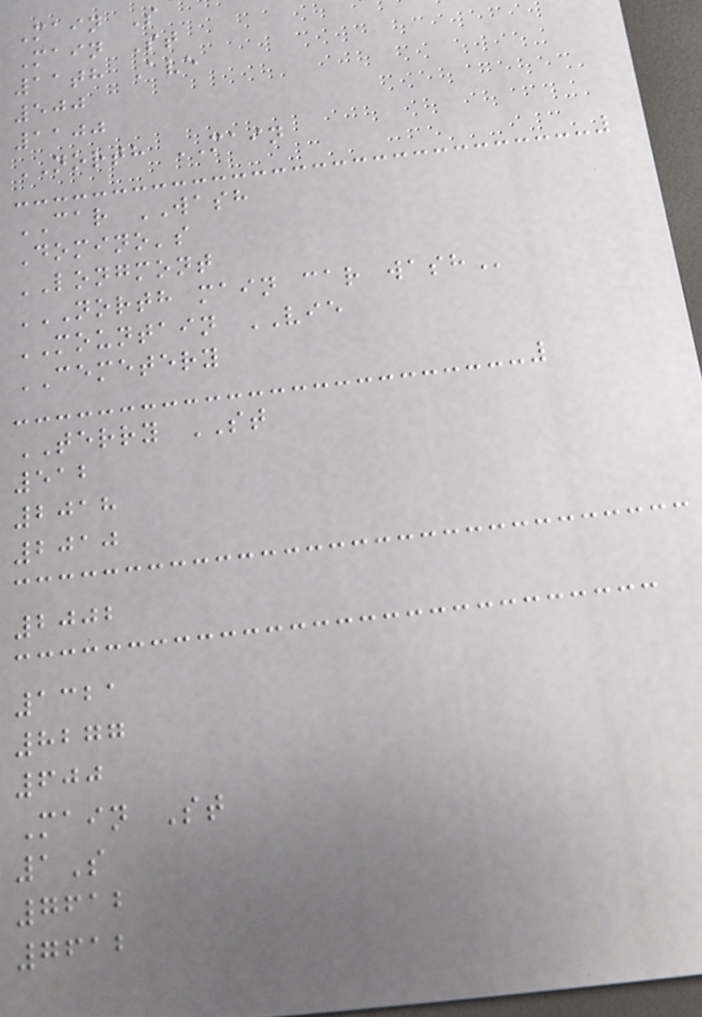Main S
Main St
11th Ave
500
1100
NORTH MAIN
CAR WASH
Domino's
LONGMONT
NORTH MAIN CAR WASH
MOUNTAIN VIE
CEMETERY
TERRY ST
512
2018
2010
2002
1321
8277
600
Main St
1S
7612
7612
